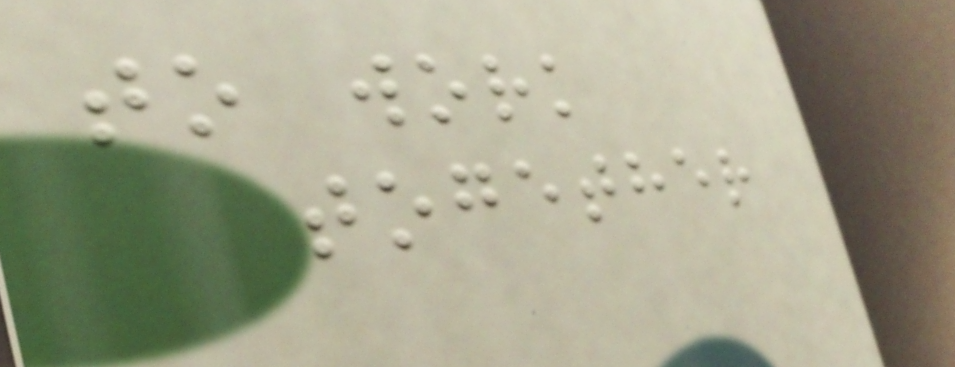to work
together
